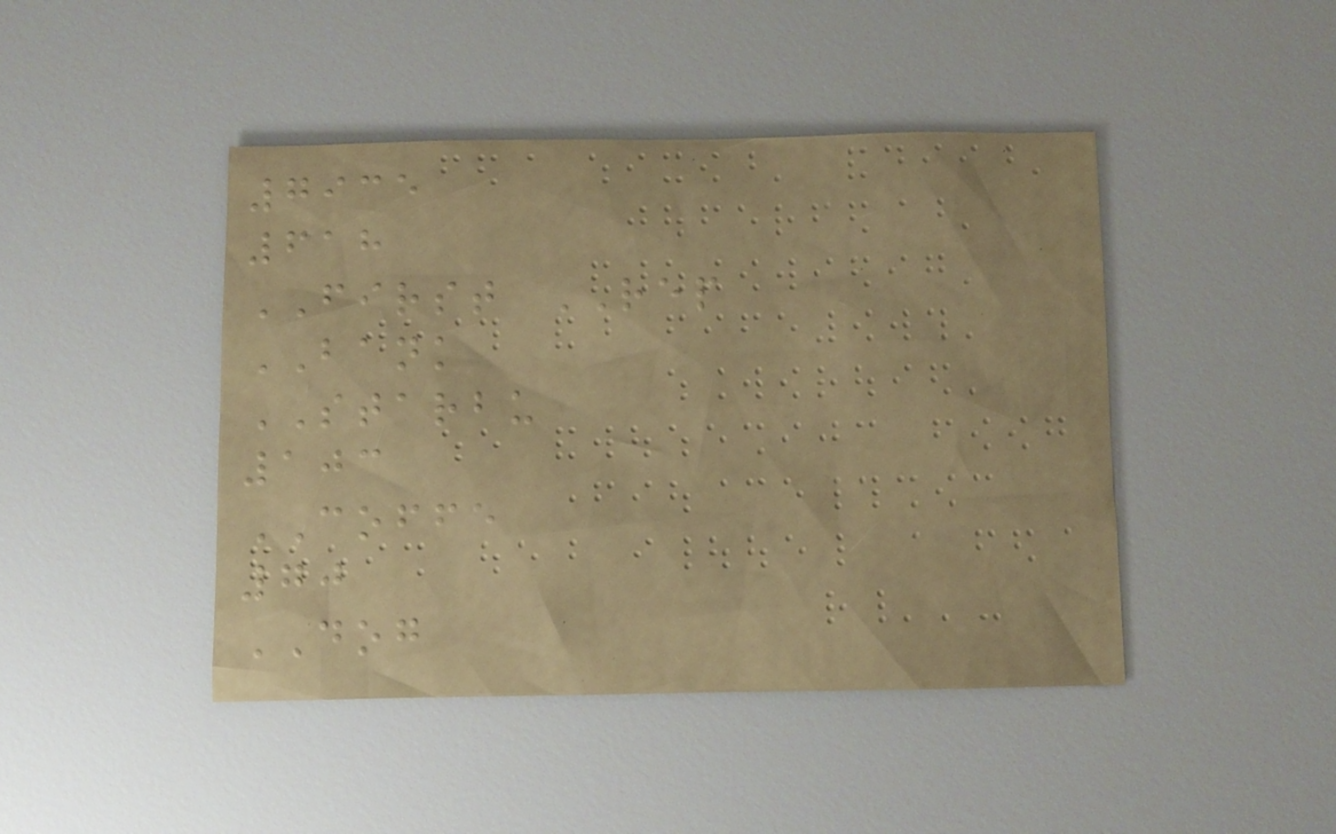7935
618
FIRST REP
BANK
STARBU
103
COFFE
70
DOG
